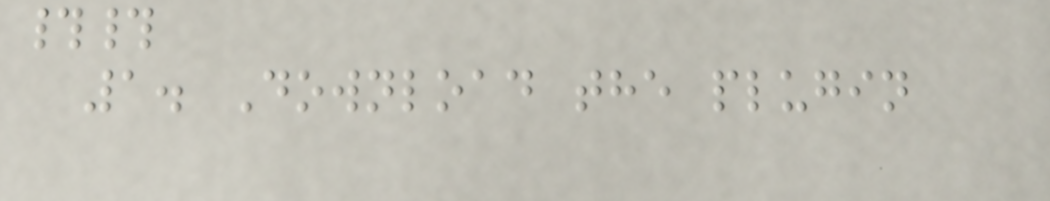##
1. Download the plugin
